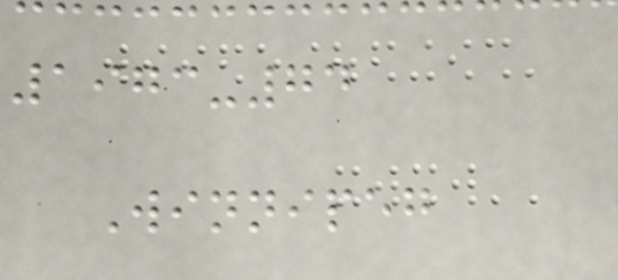1973-74
Winnipeg
